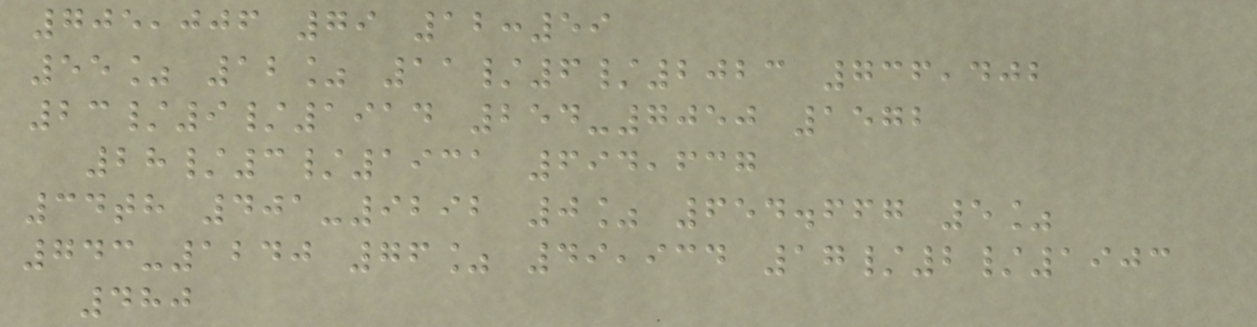705,006 79 12:59
55% 12% 11/6/2023 736,402
23/9/1914 254-7050 1572
28/3/1931 694,637
34th 401-9292 0% 654.667 5%
743-1240 76% 49,934 17/2/1903
480
